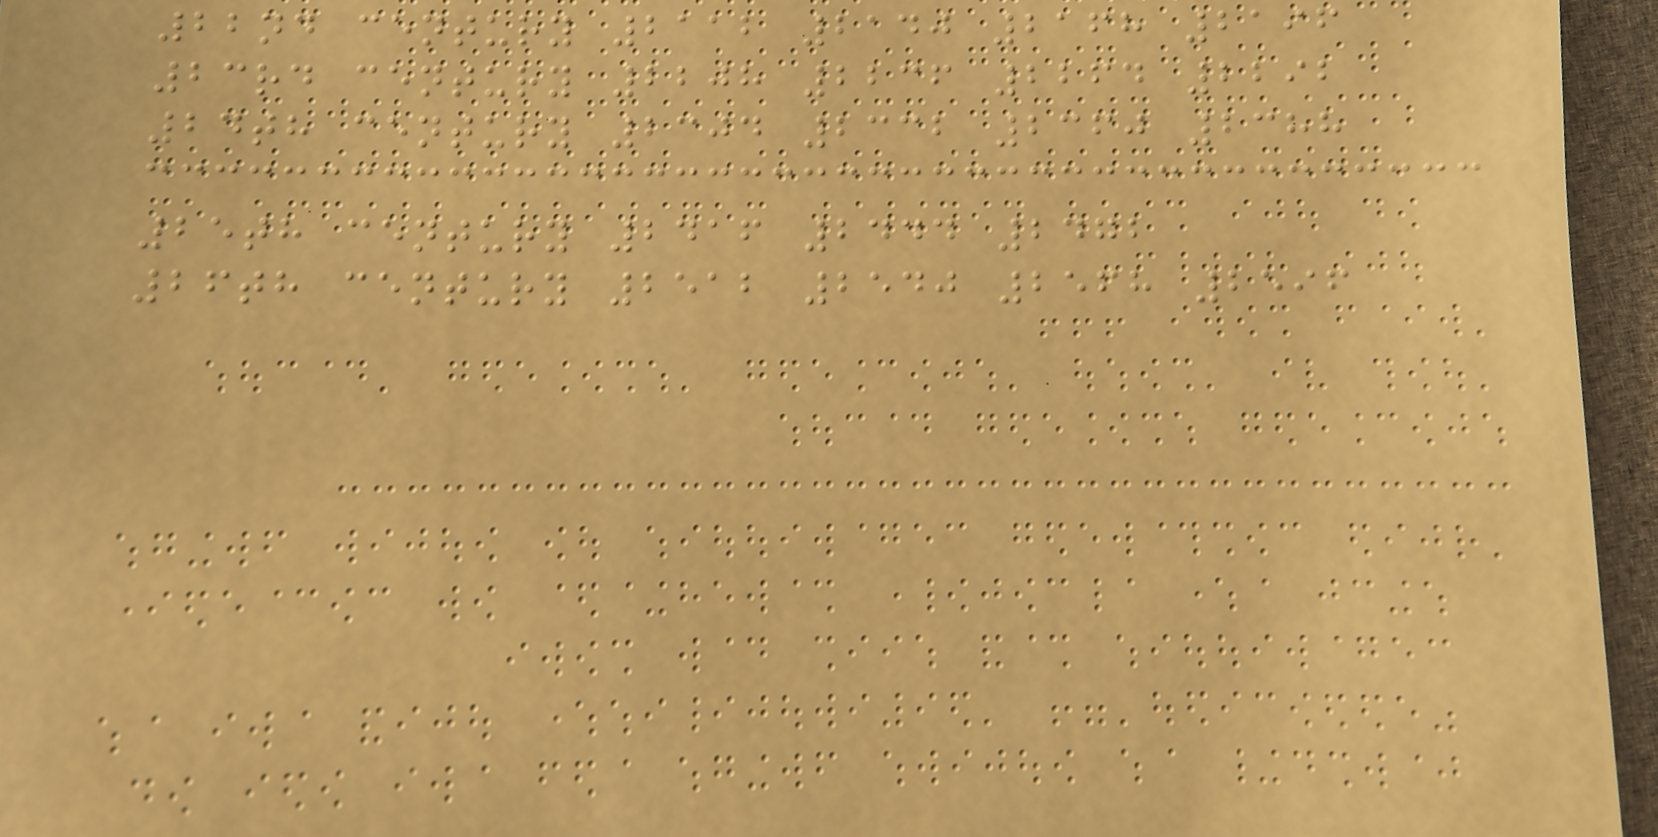22nd century 2112 2140 2168 2196
23rd century 2208 2236 2264 2292
24th century 2304 2332 2360 2388
25th century 2416 2444 2472
26th century 2512 2540 2568 2596
